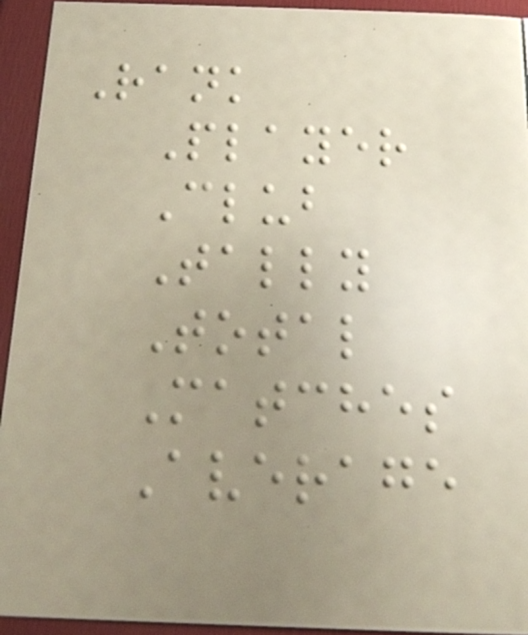Rank
Player
Club
Tally
Total
Matches
Average
